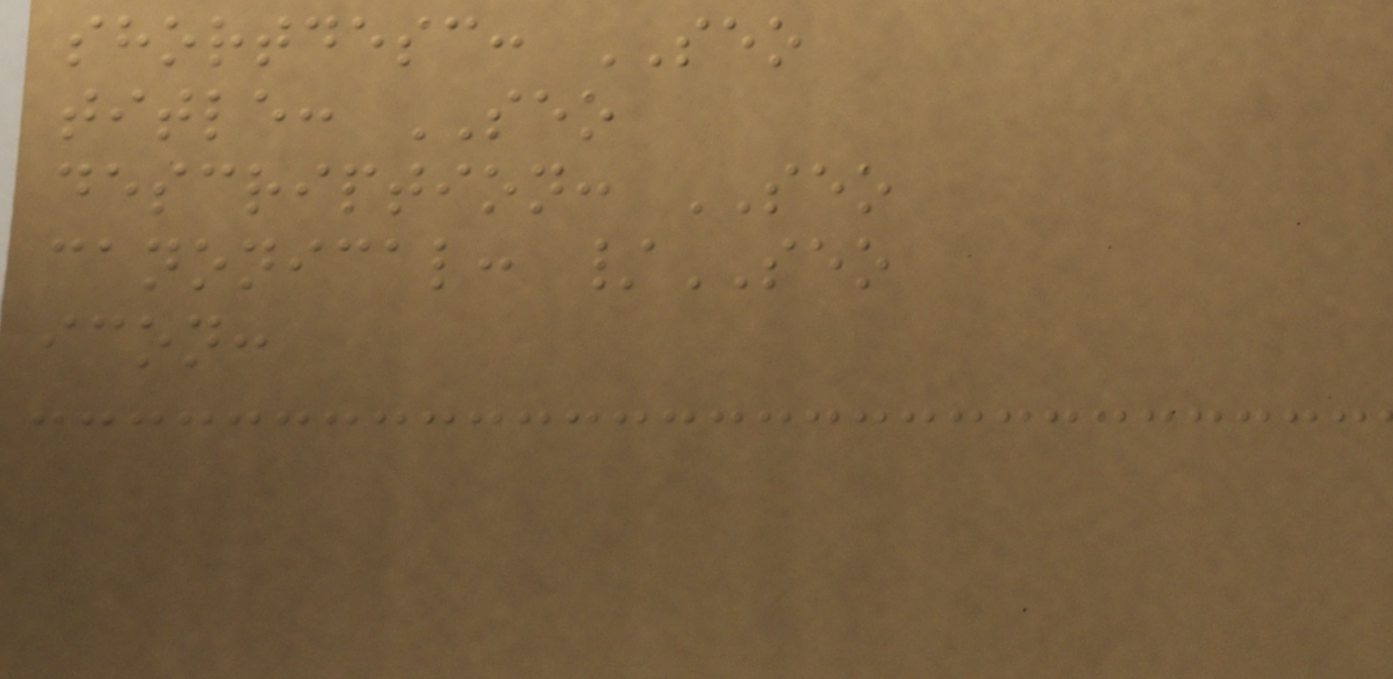shortdesc: SEO
title: SEO
description: SEO
canonical: /SEO
icon:
